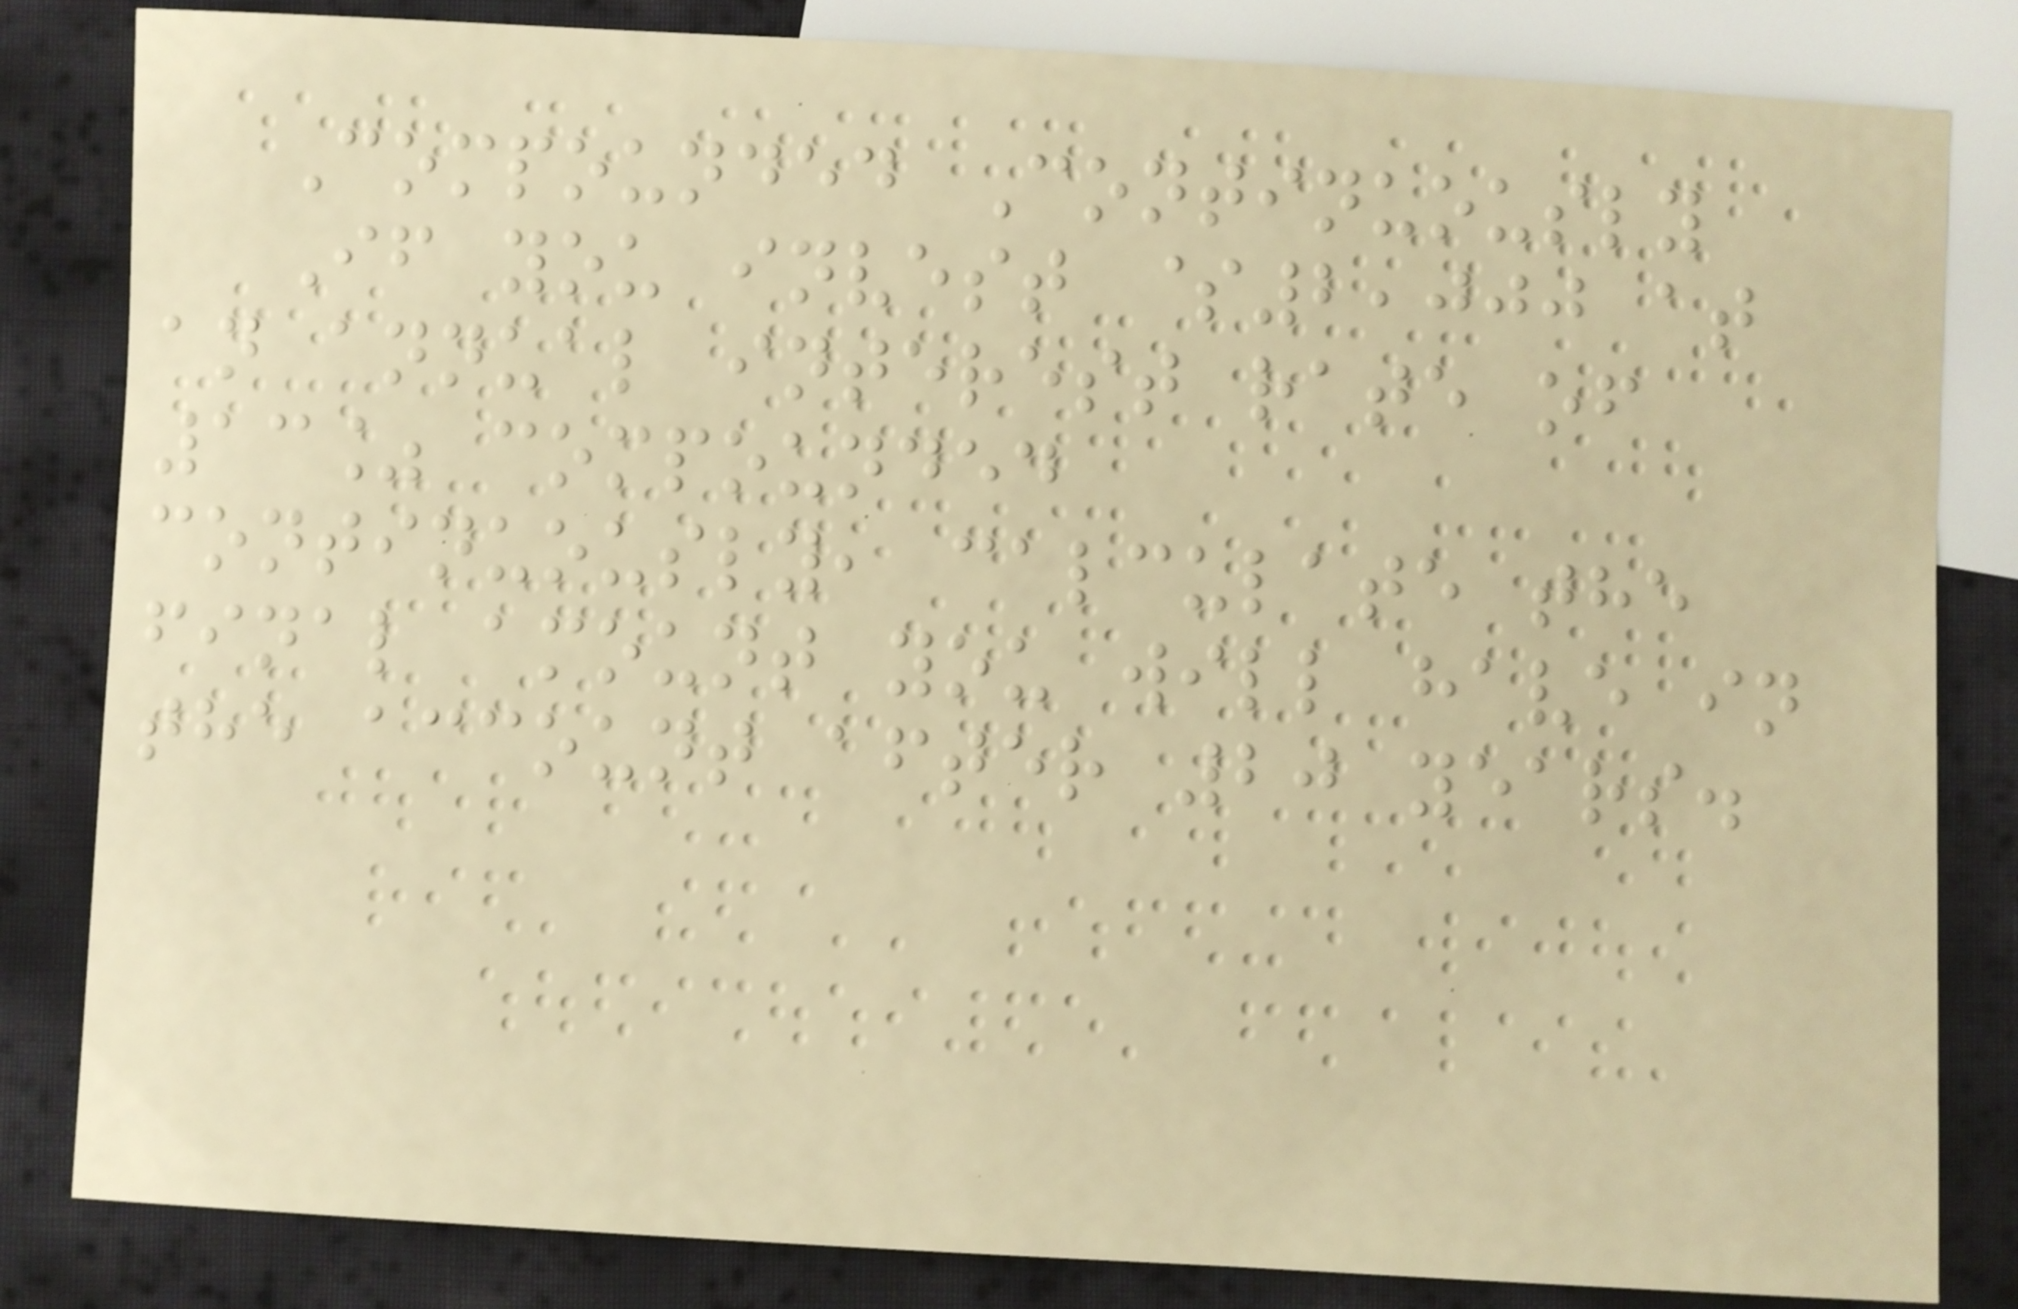Compounded Continuously
If you invest $2,000 at
an annual interest rate of
13% compounded
continuously, calculate the
final amount you will have in
the account after 20 years.
